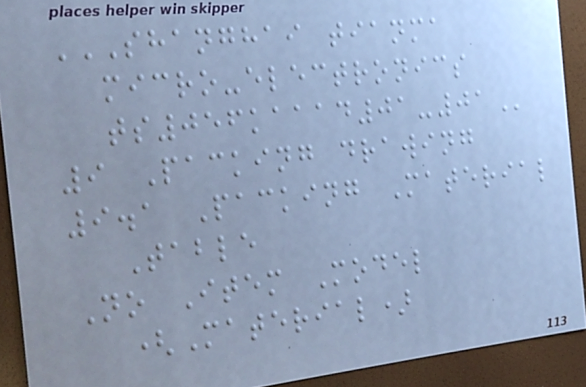SHANGHAI TIANMA
MICRO-ELECTRONICS
TS056KAAAD01-01
9 Packing drawing
9.1 Packing Material
Table
No Item Model
(Material)
